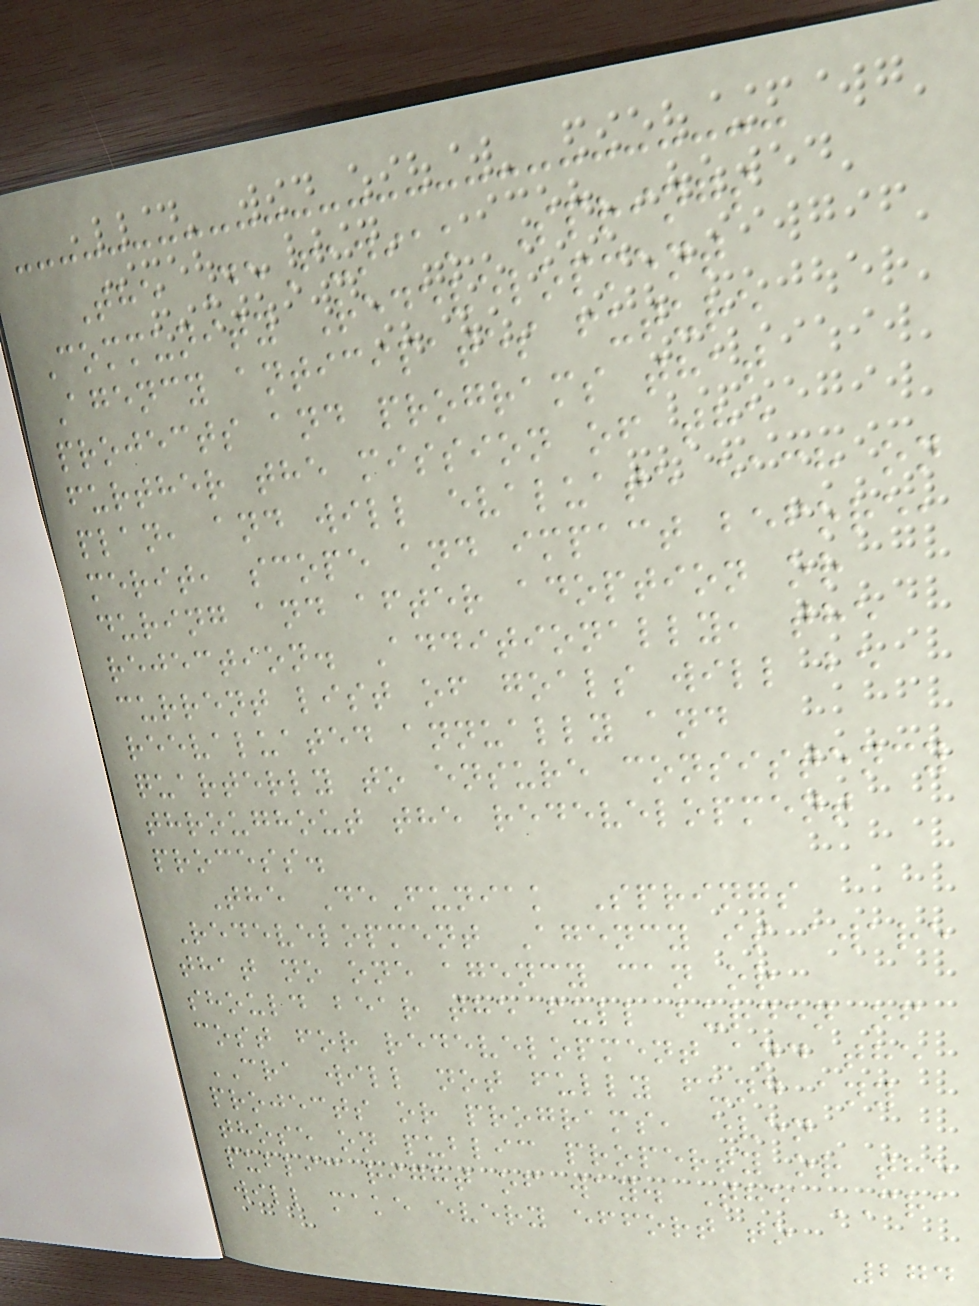The DeFuniak Springs
Community Redevelopment
Agency anticipates future
projects and programs that
further the mission of the
plan, and will evaluate each on
merit, scope and impact before,
during and after adoption or
rejection. Additionally, the
current list of goals will be
reevaluated annually and
quarterly to ensure consistency
throughout the redevelopment
process.
The DeFuniak Springs
Redevelopment Agency is aware
that no one agency can or
should bear the full burden of
cost for redevelopment and the
CRA will not fully fund any
projects or programs, even
those on public property or the
public right of way. The CRA
will make every effort to
274
